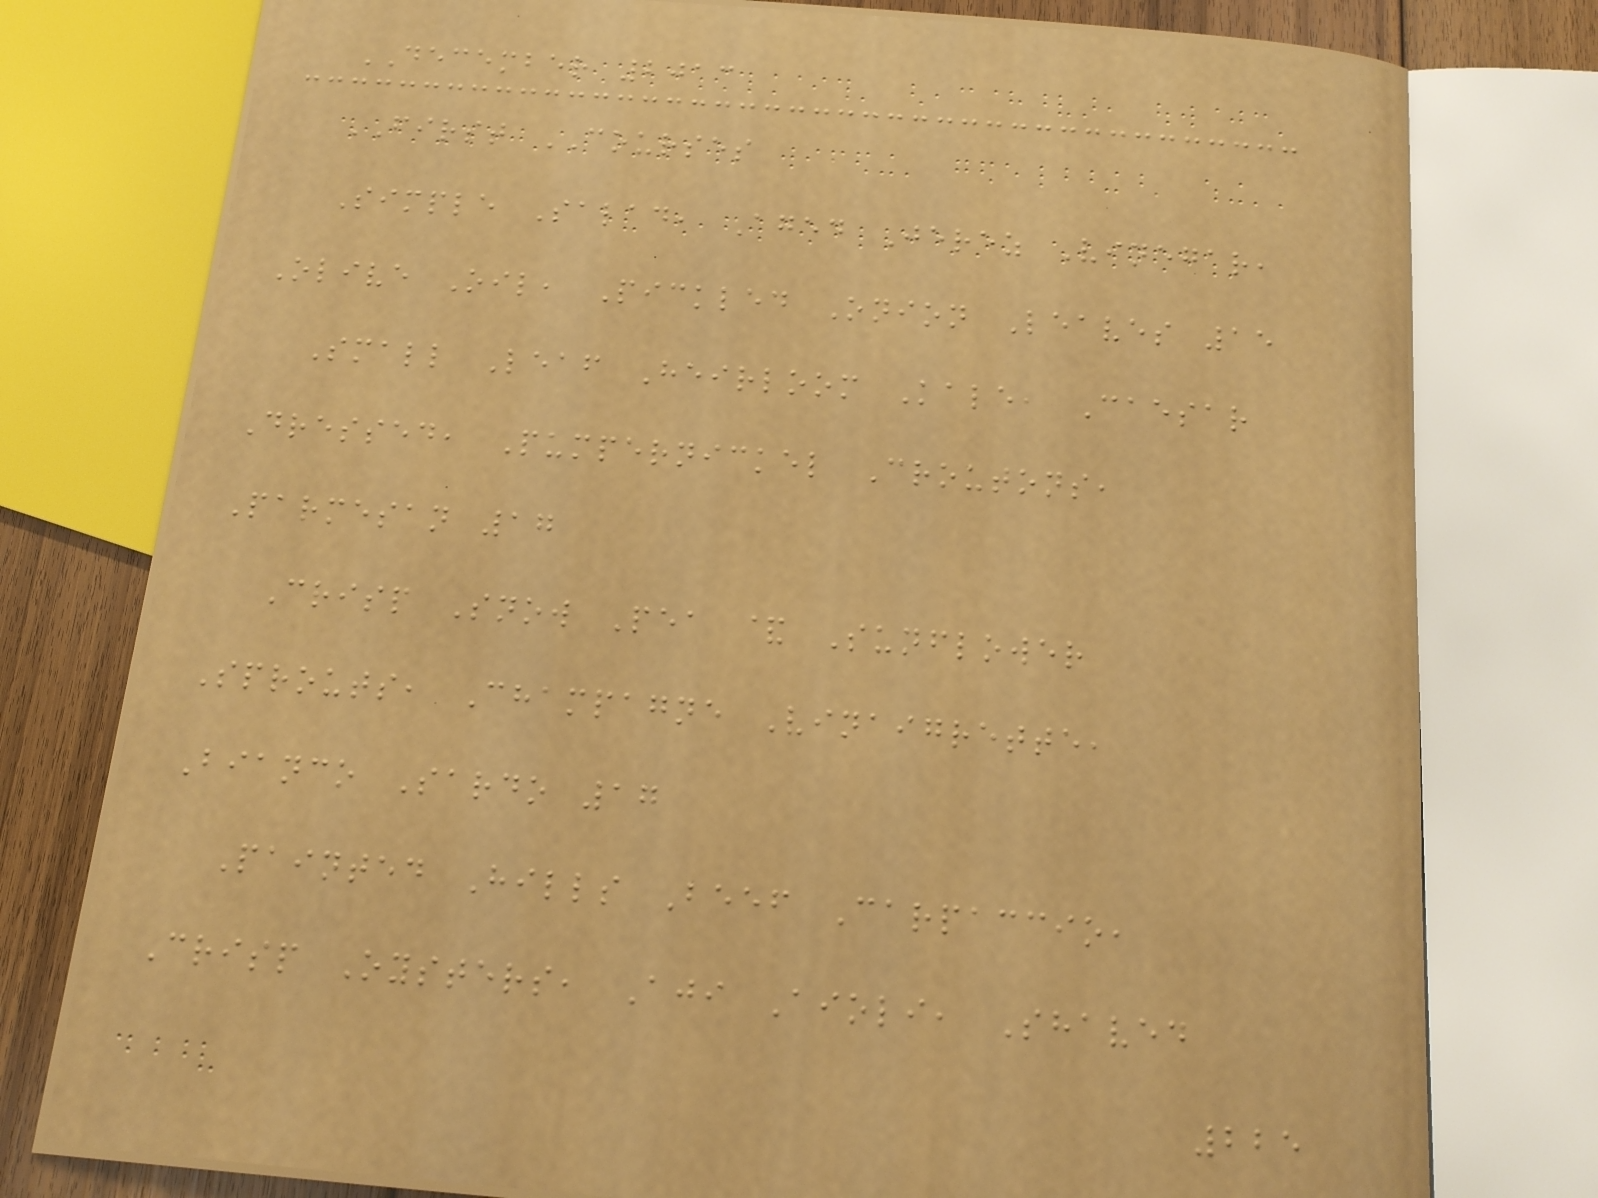DECEMBER 2013
FIRST COURSES
Simple Salad, Aged Jerez Vinegar,
Olive Oil, Pickled Onion Leaves 15
Small Leaf Heirloom Kale, Caesar
Dressed, Pumpernickel Croutons,
Parmesan 17
Crisp Snow Pea & Sunflower
Sprouts, Champagne Vinaigrette,
Bianco Sardo 17
Painted Hills Beef Carpaccio,
Crisp Oysters, Aji Aioli, Shaved
225
